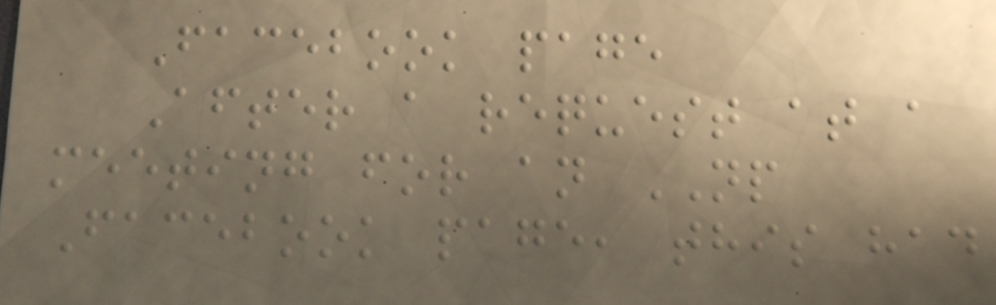Facebook page
After a request at a
meeting for an NP
Facebook page, this had
